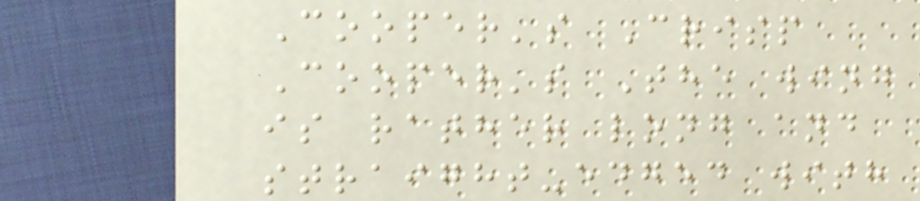Cooper's Crisp
Cooper's The wing
is rather long and
straight-edged with
